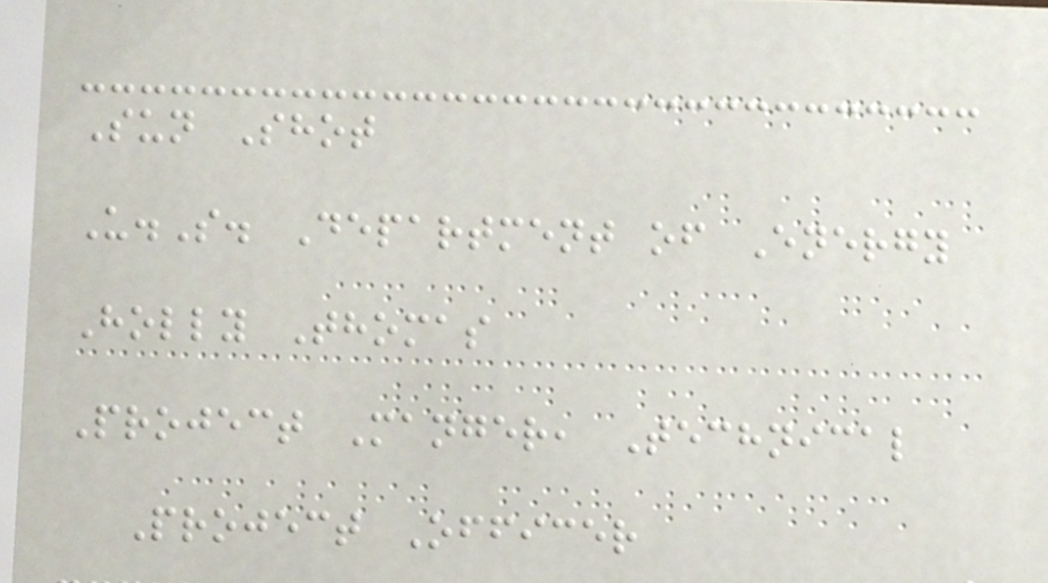Sun Shot
U.S. Department of Energy
Holly Thomas
Project Manger, Technical
Project Officer
